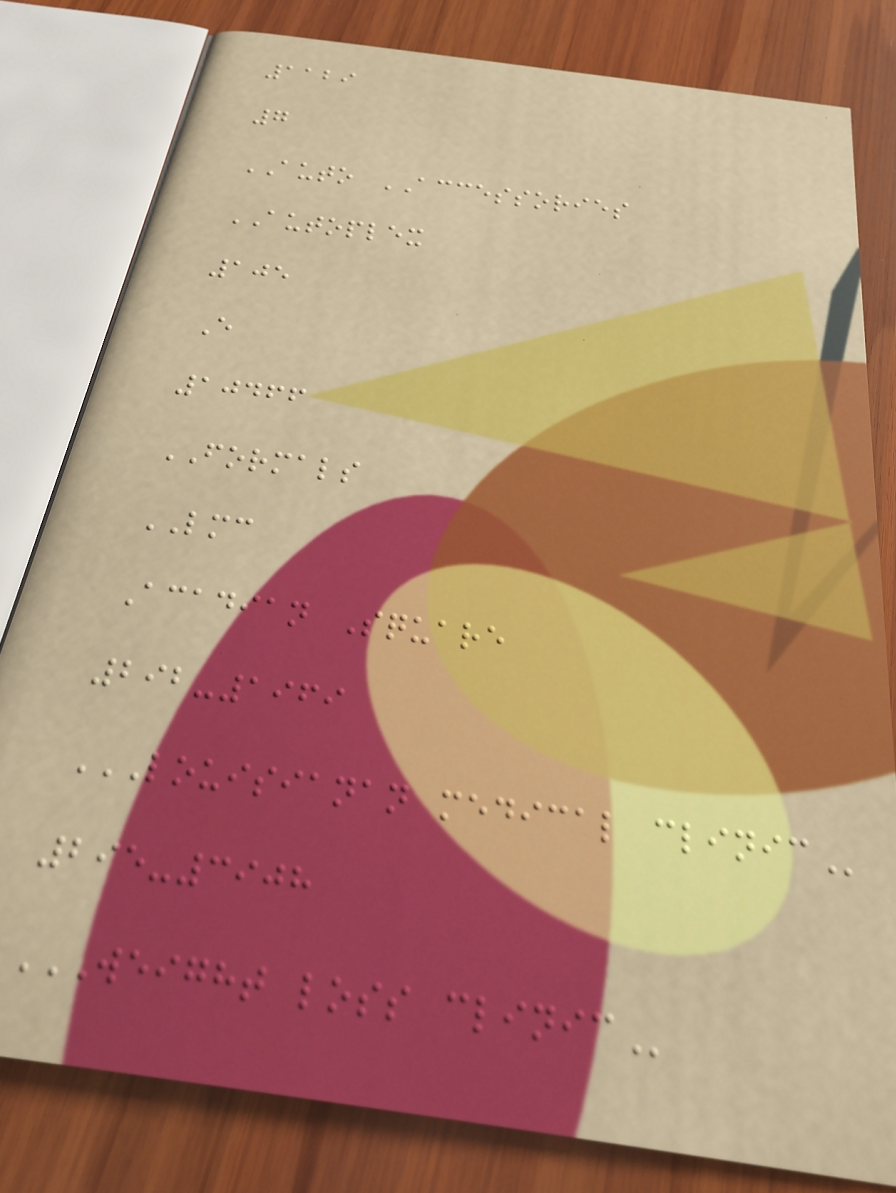1129
7
AUTO ACCESSORIES
AUTOPLEX
105
E
10466
FORMALS
LMC
Acadian Square
292-1969
LOUISIANAN MEDICAL CLINIC
295-3908
WEIGHT LOSS CLINIC
